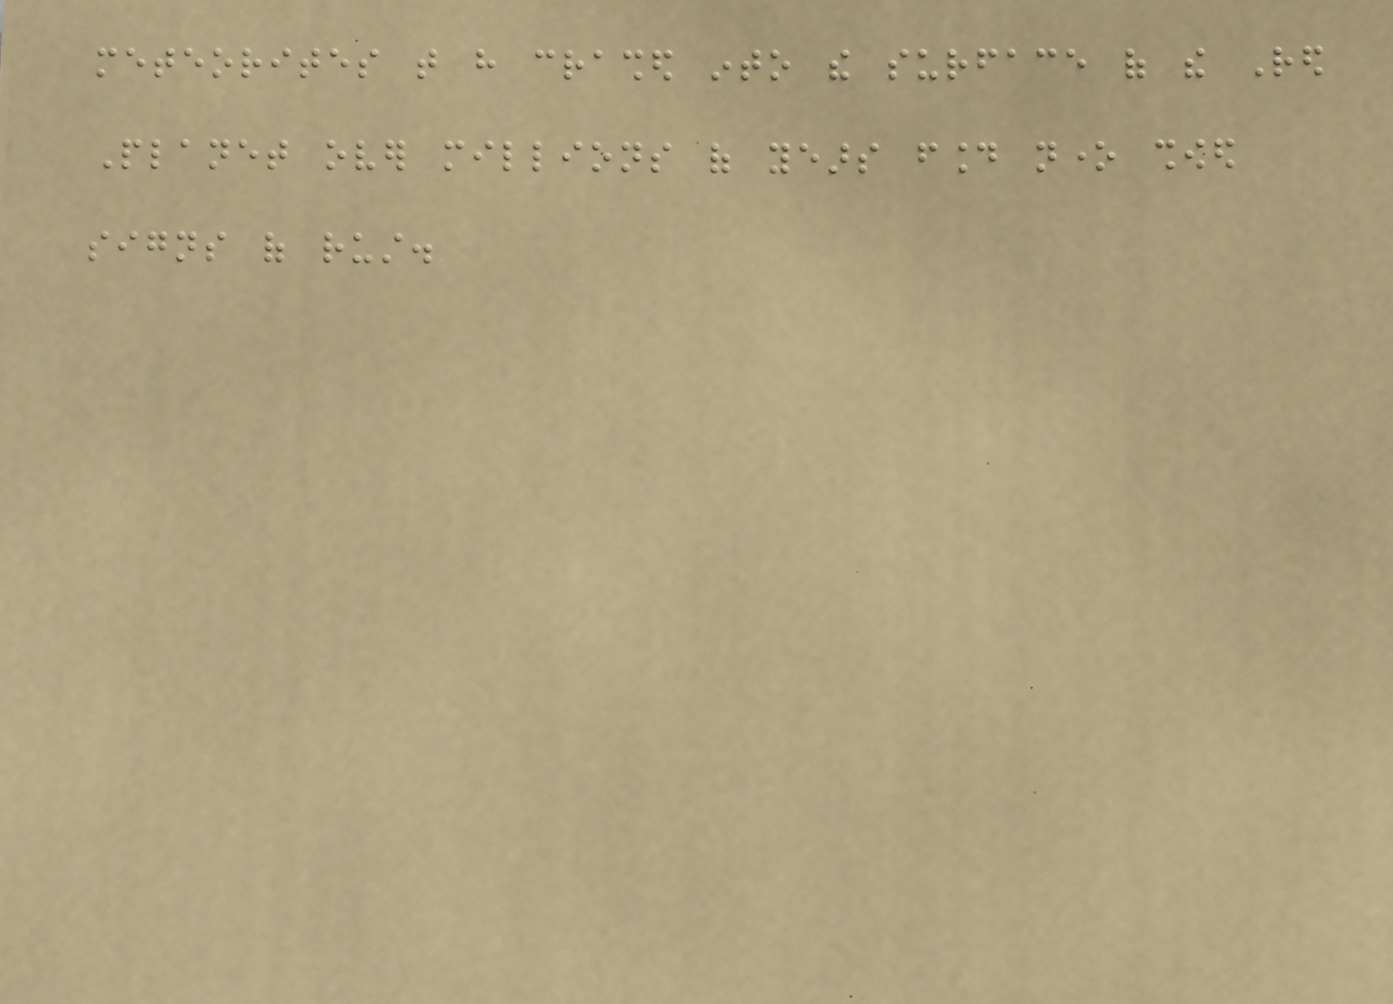meteorites that have crashed into the surface of the Red
Planet over millions of years found none showed
signs of rust.
